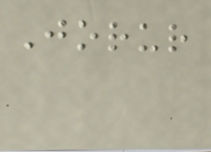Jorur
